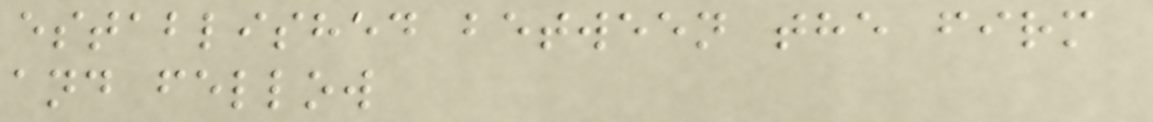established between the firm
and fellow
